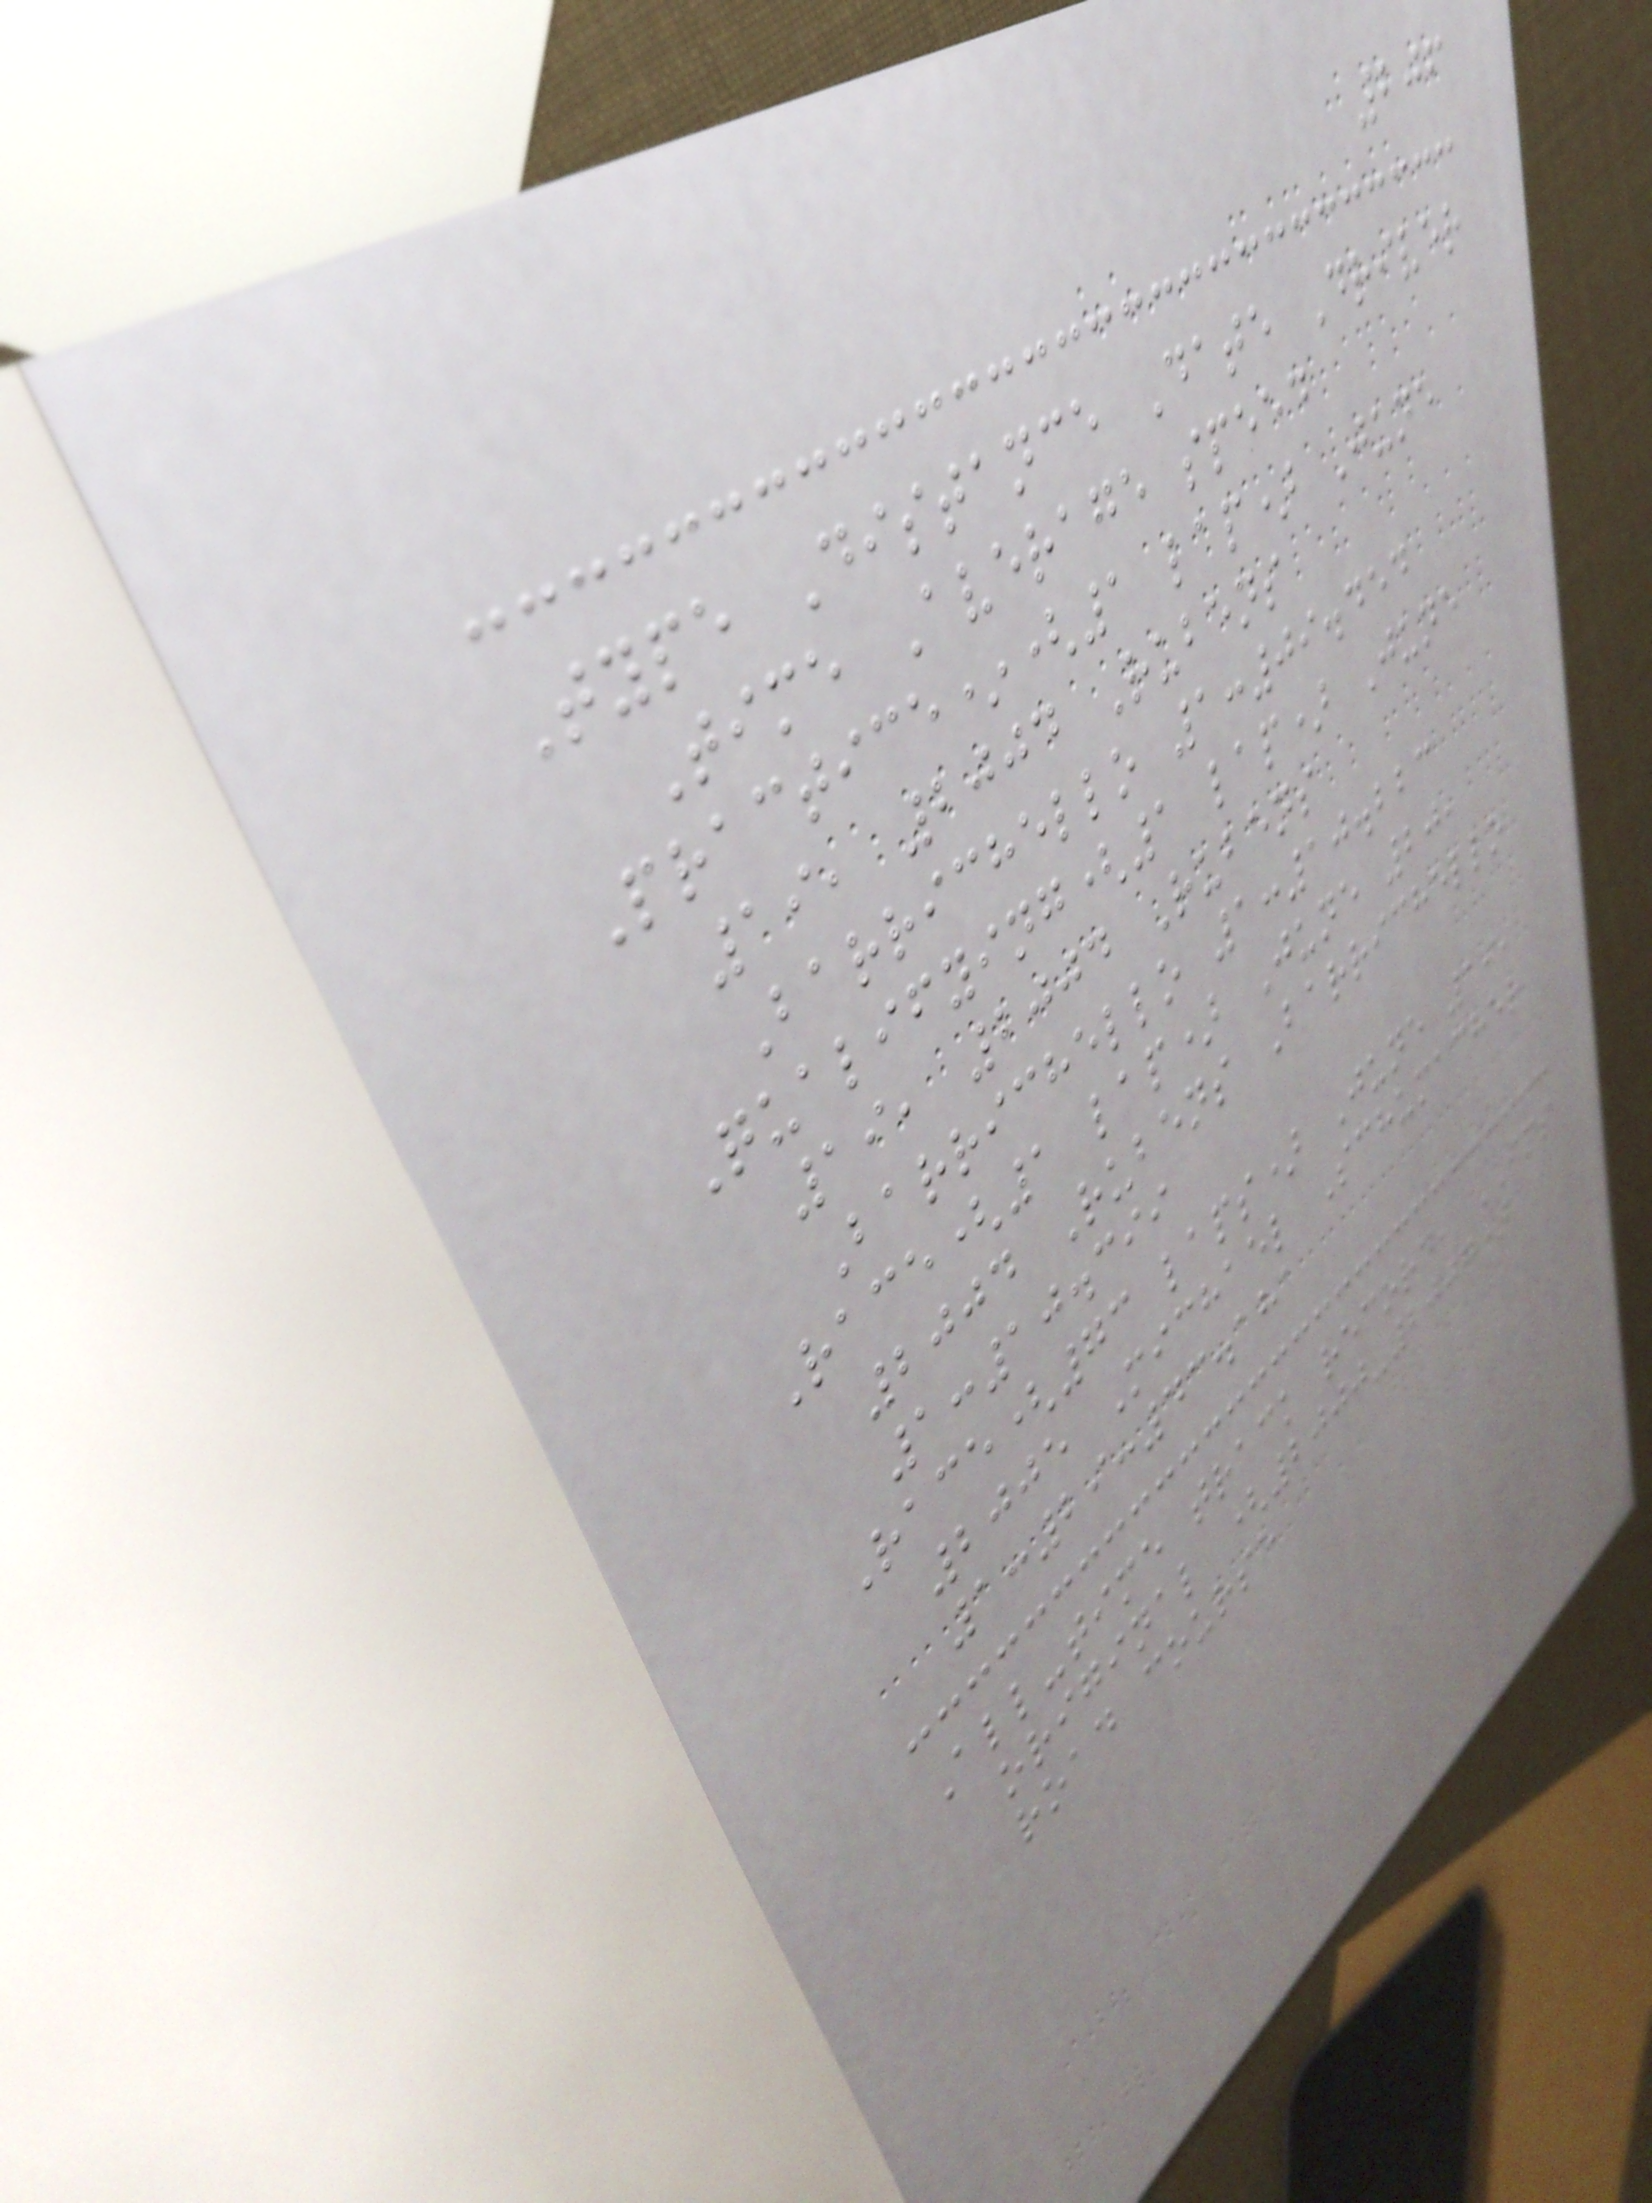206
Type Distance Date Driver
Time Average speed
Practice*(1 lap) June
19, 2004 Rubens
Barrichello 1:09.454
Qualifying(1 lap) June
19, 2004 Rubens
Barrichello 1:10.223
Race(1 lap) June 20,
2004 Rubens Barrichello
1:10.399
Race(73 laps) June 19,
2005 Michael Schumacher
1:29:43.181
All-time track record, IMS
original (2000-2007)
road course
